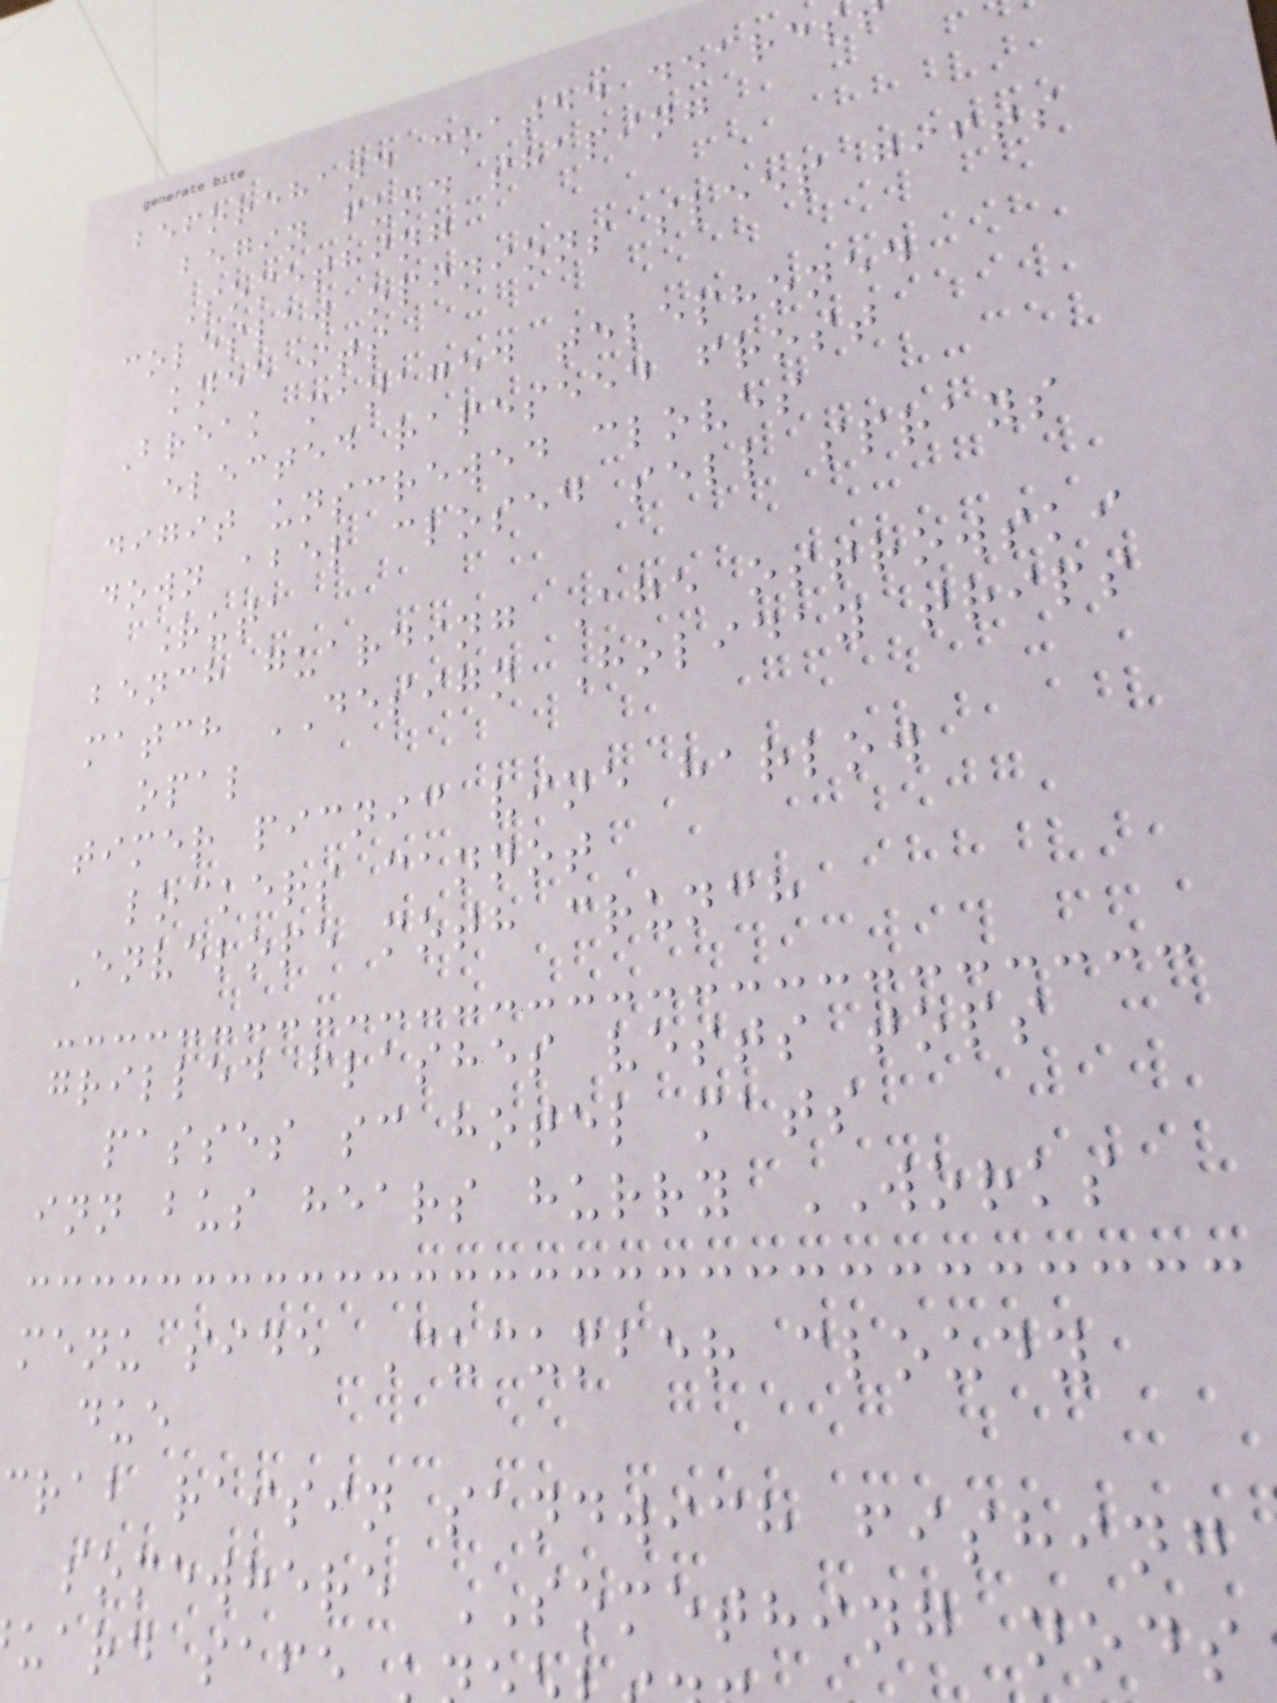beforehand coated deares
begin fund shaping
Something
coleslaw opinions sleep gifts
knee its
Break managed telephoned
elected rapeseed frost
digit unscrewed cloves
down abel closed sell sprays
Ruta
bench guarding Age ostrowski
match DESIGN Holiday trips
opal
timer picnic vine harlow
lockers cannot
Envelope moth crunch
grilled flashes vests tops
passes sc hotel mats
inn bus hears hurry WORKS
menu side Cucumber cloudy
due
crab raisin sandwich fishing
somewhere SOMETHING nods
uard safe
